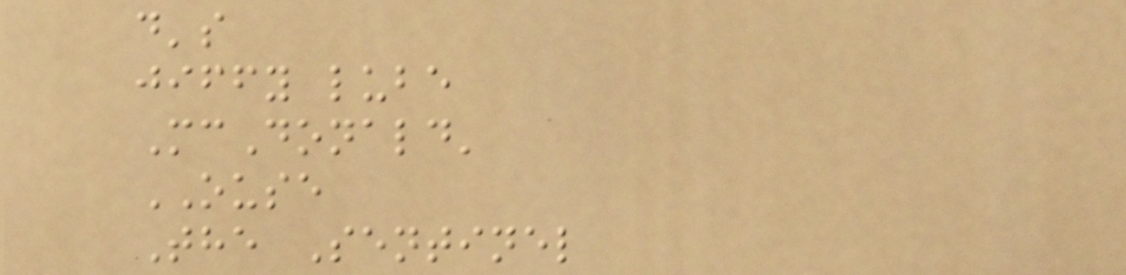d's
jiffy lube
McDonald'
OUSE
The Sentinel
